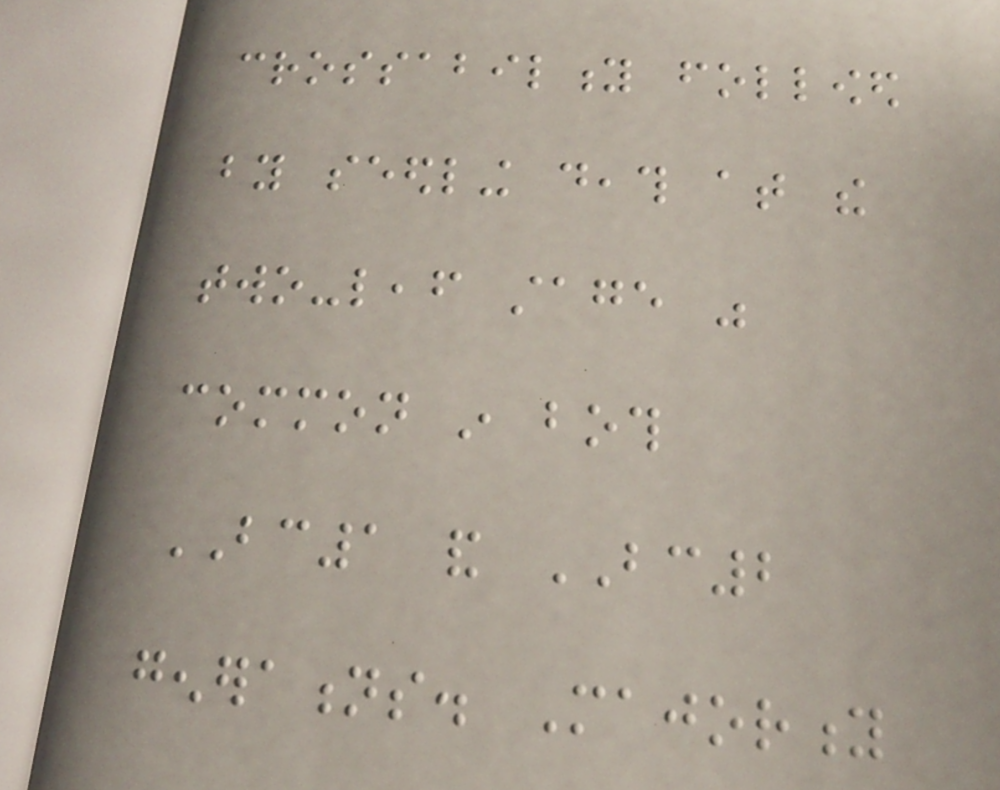crossability followed
by seedling death at the
two-leaf stage was
common in both
BC1 and BC2
generations. Majority
